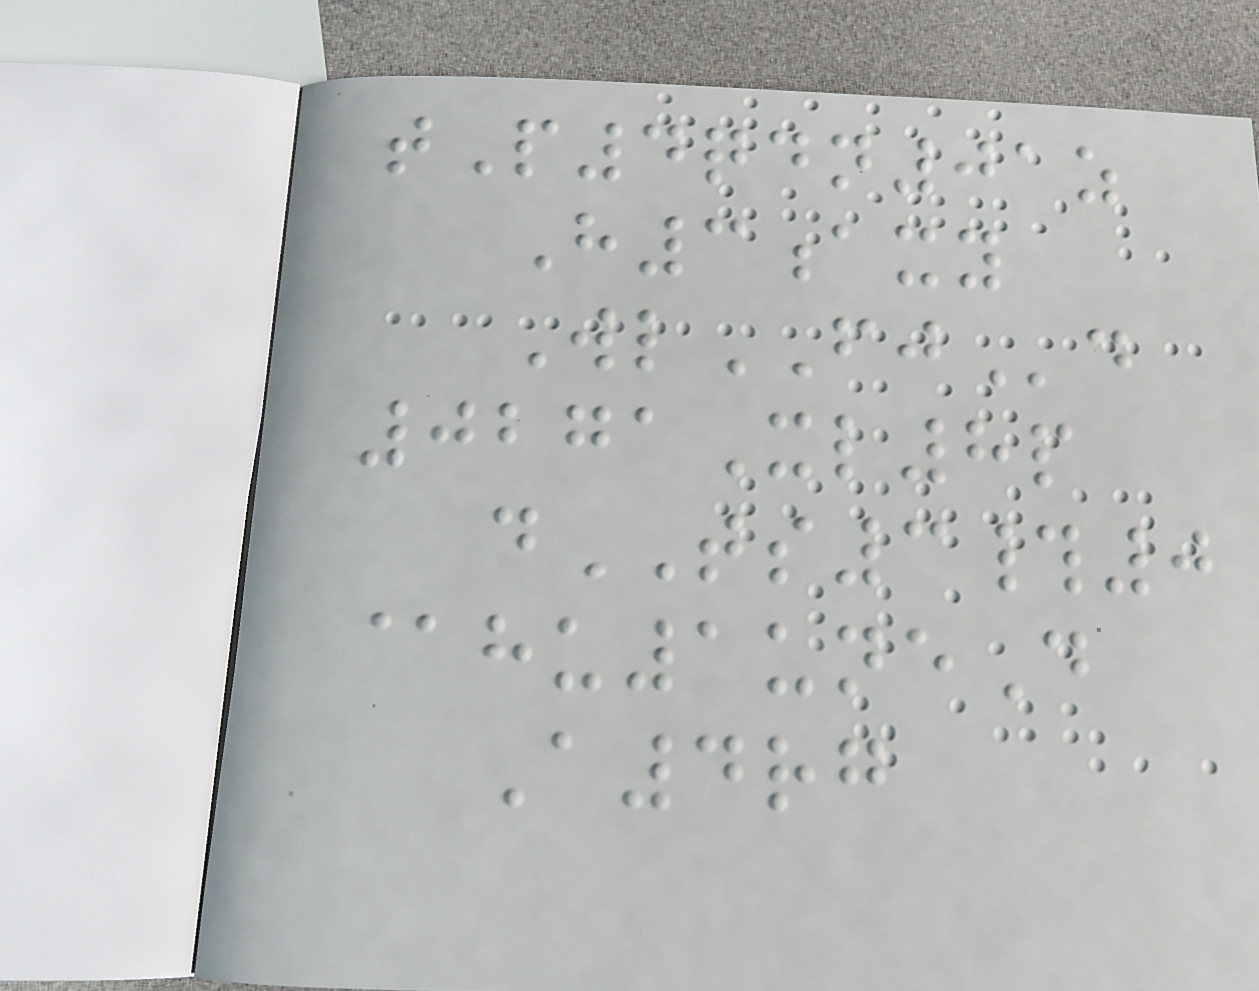tP4qdn01z
H3axy
WlFJd
0271Xl8p
dTS3#0
@hu1uneD
A4rg
